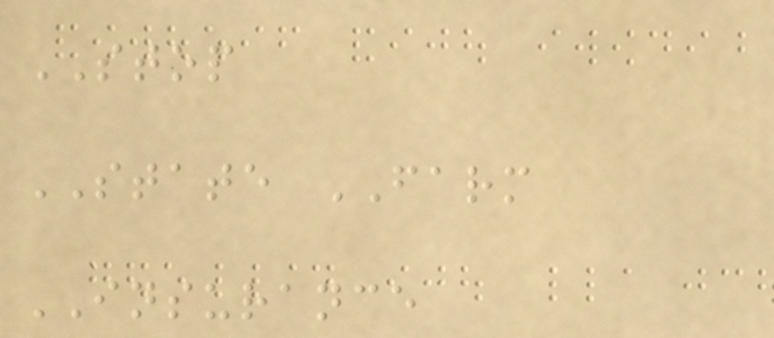STOP
STATE FARM
INSURANCE
